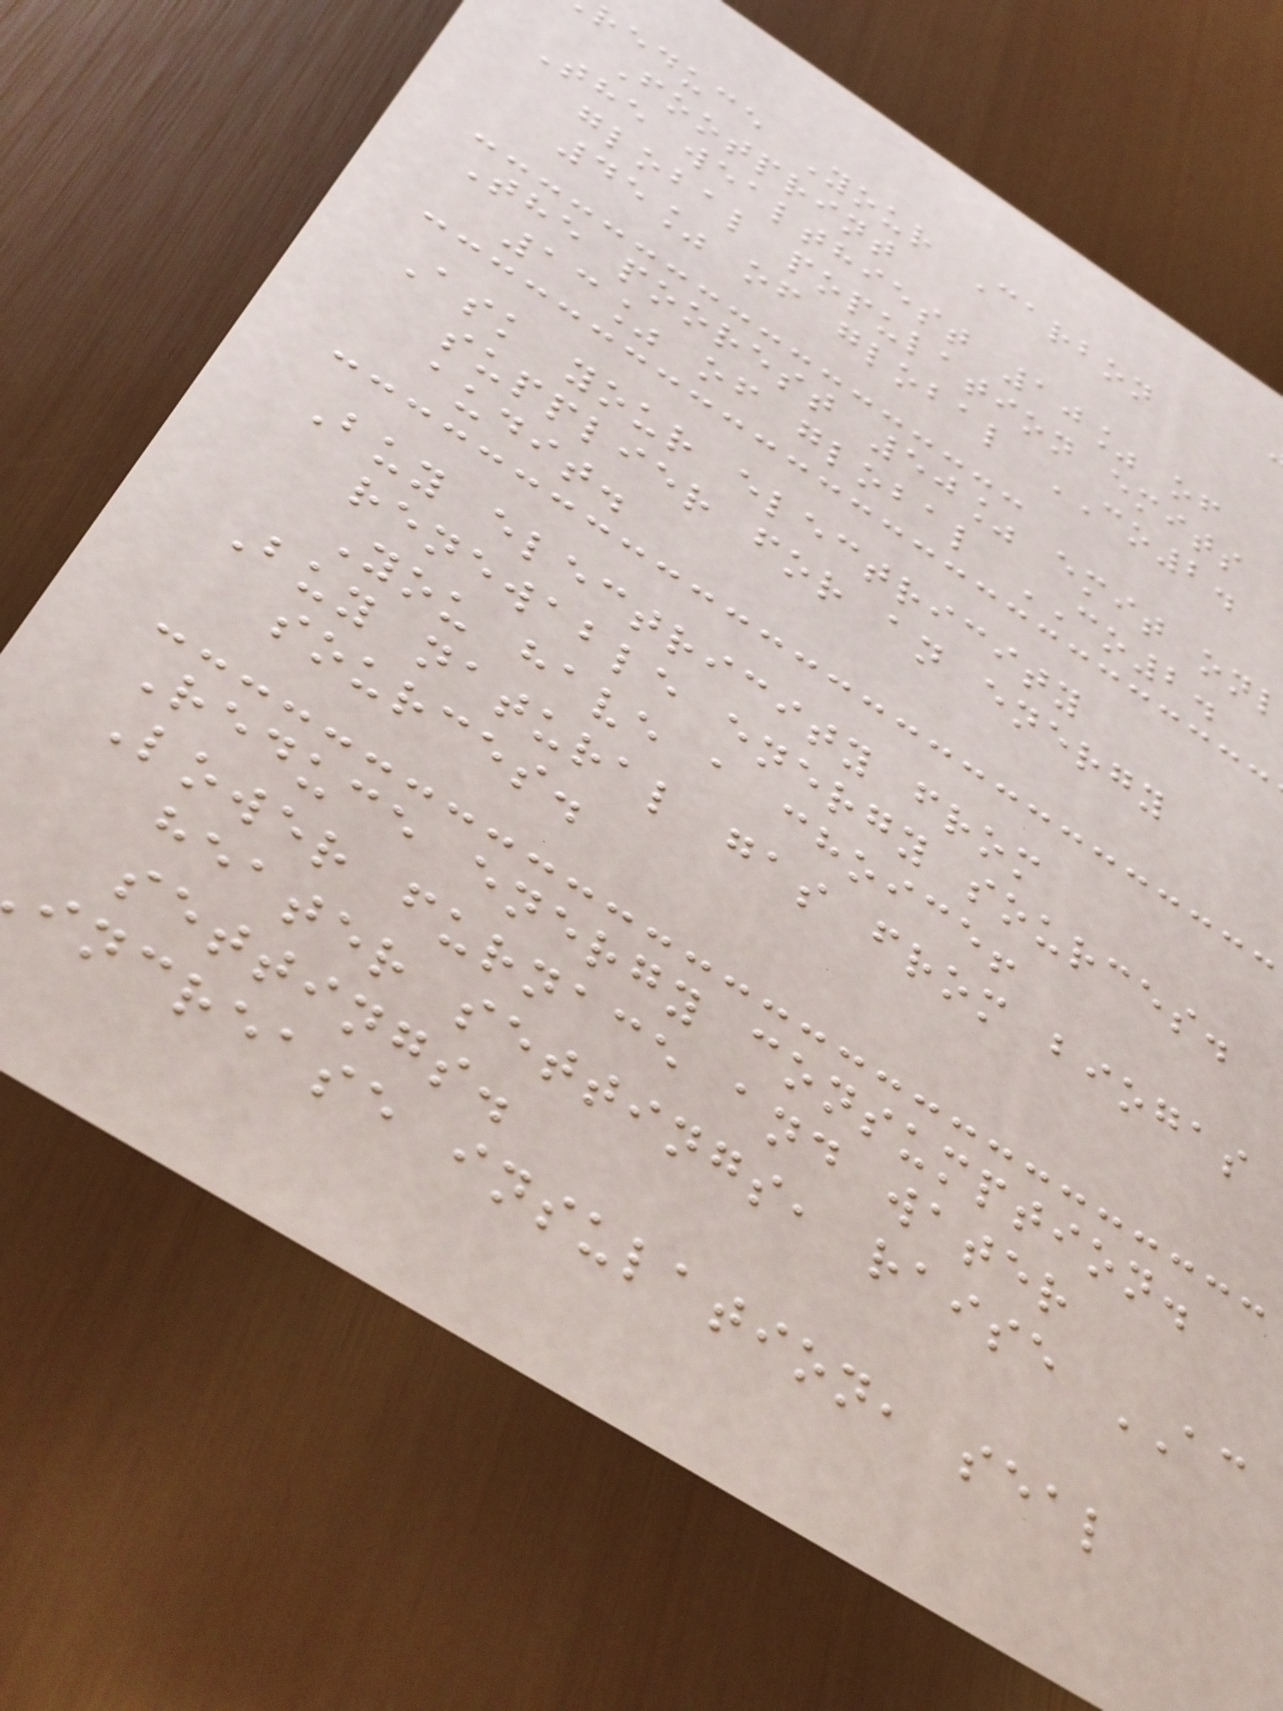reduce Your Carbon
Footprint
The wealthiest 10% of
global population emits
45% of global CO2.
The poorest 50% emit onl
13% of global CO2.
Ask your electricity
supplier for an energy
audit.
Buy electricity from
renewable energy sources.
You have a choice!
Buy natural gas from biogas
sources.
Reduce energy consumption.
Lower furnace and water
heater settings, raise AC
settings.
increase insulation, seal
